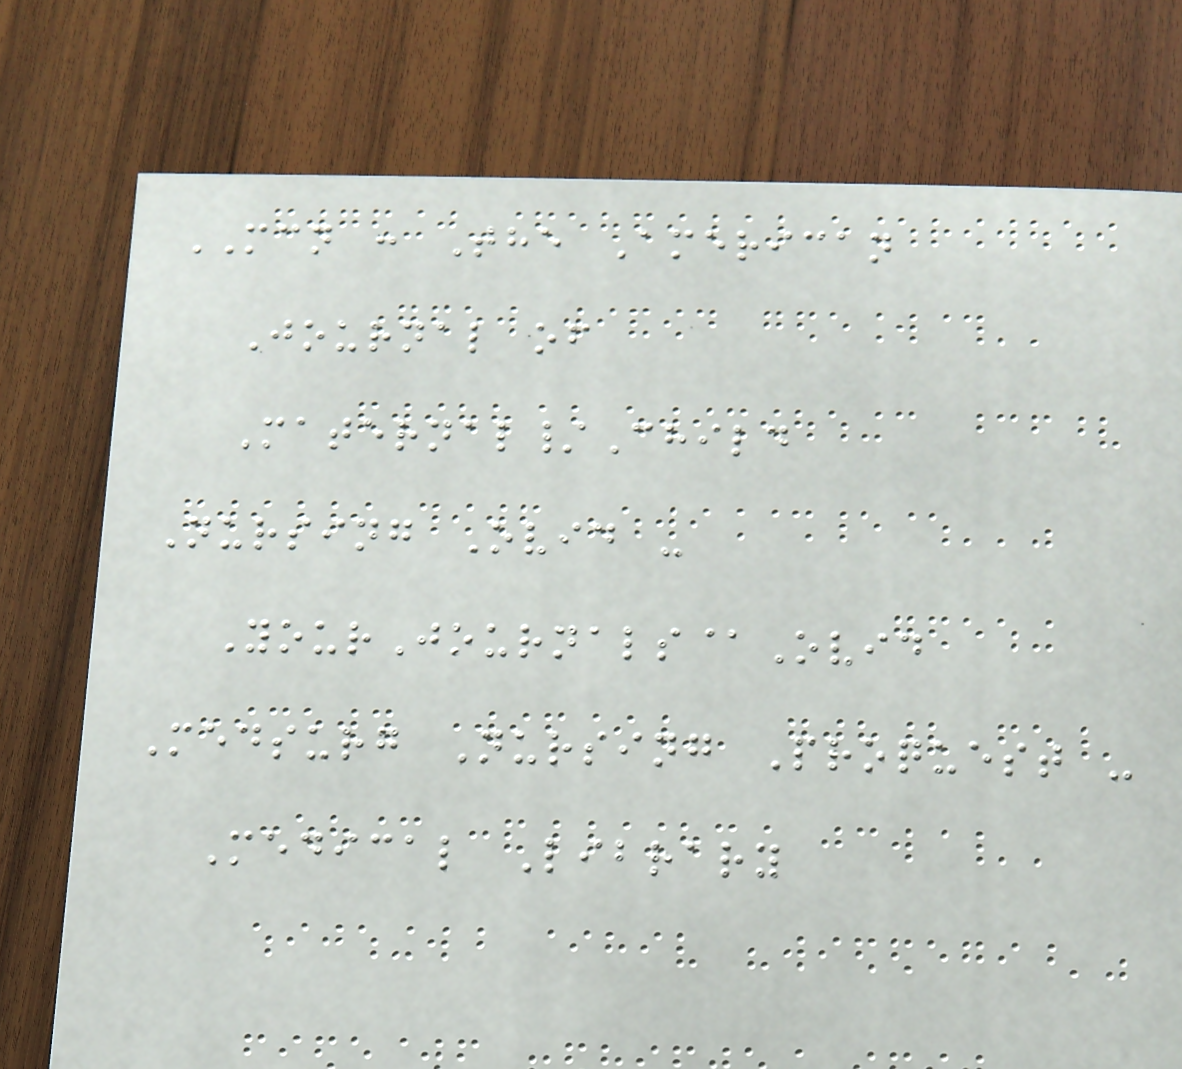MCN : The American
Journal of
Maternal/Child
Nursing Ovid -
YourJournals@Ovid
Medsurg Nursing Proquest -
Medical Library
